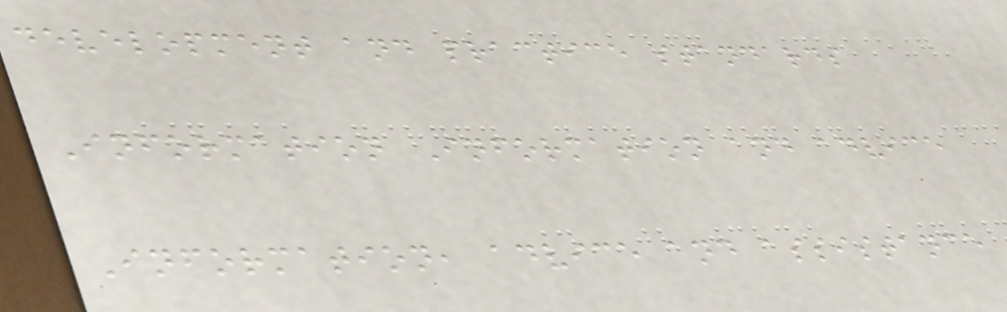development and practice standards
Information Information and advice
Information, advice and assistance
